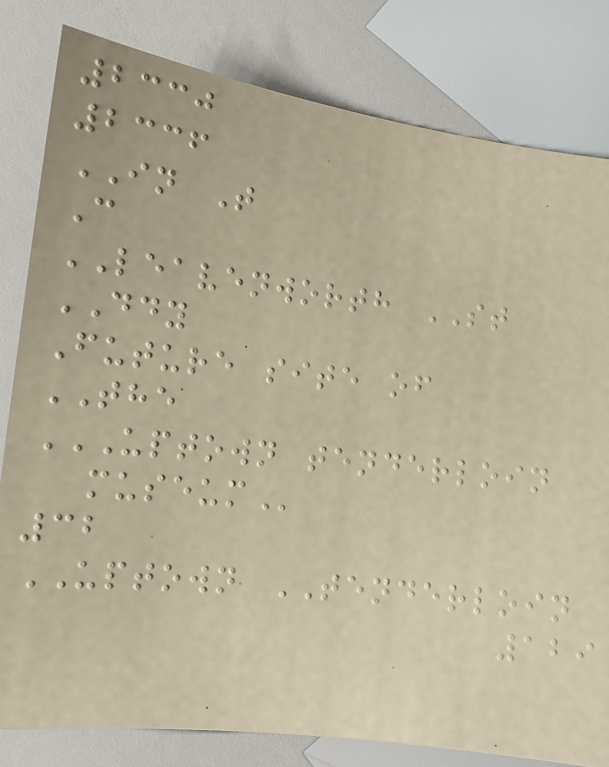2330
2336
IN T
C
LEAVENWORTH ST
DDY
Future site of
THE
UPTOWN TENDERLOIN
MUSEUM
32
UPTOWN TENDERLOIN
129
